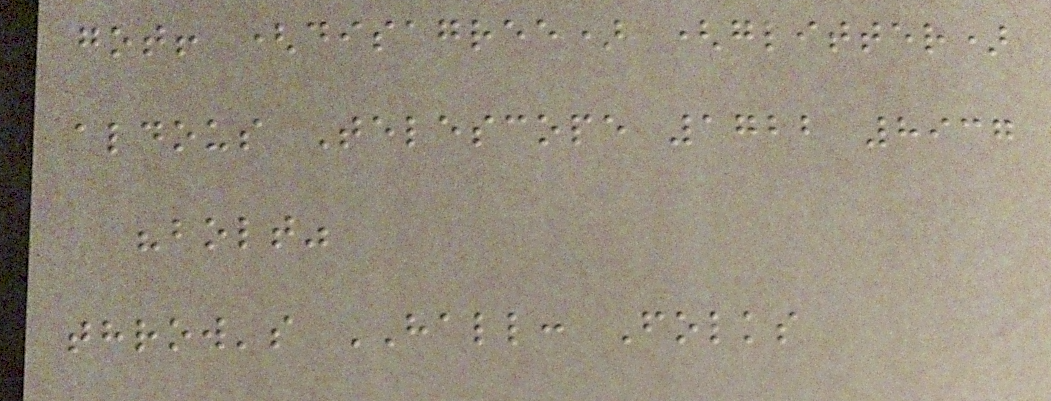got! (disagree) (glitter)
aldous Telescope 1722 8937
"bolt"
throw's HALL: Folks
